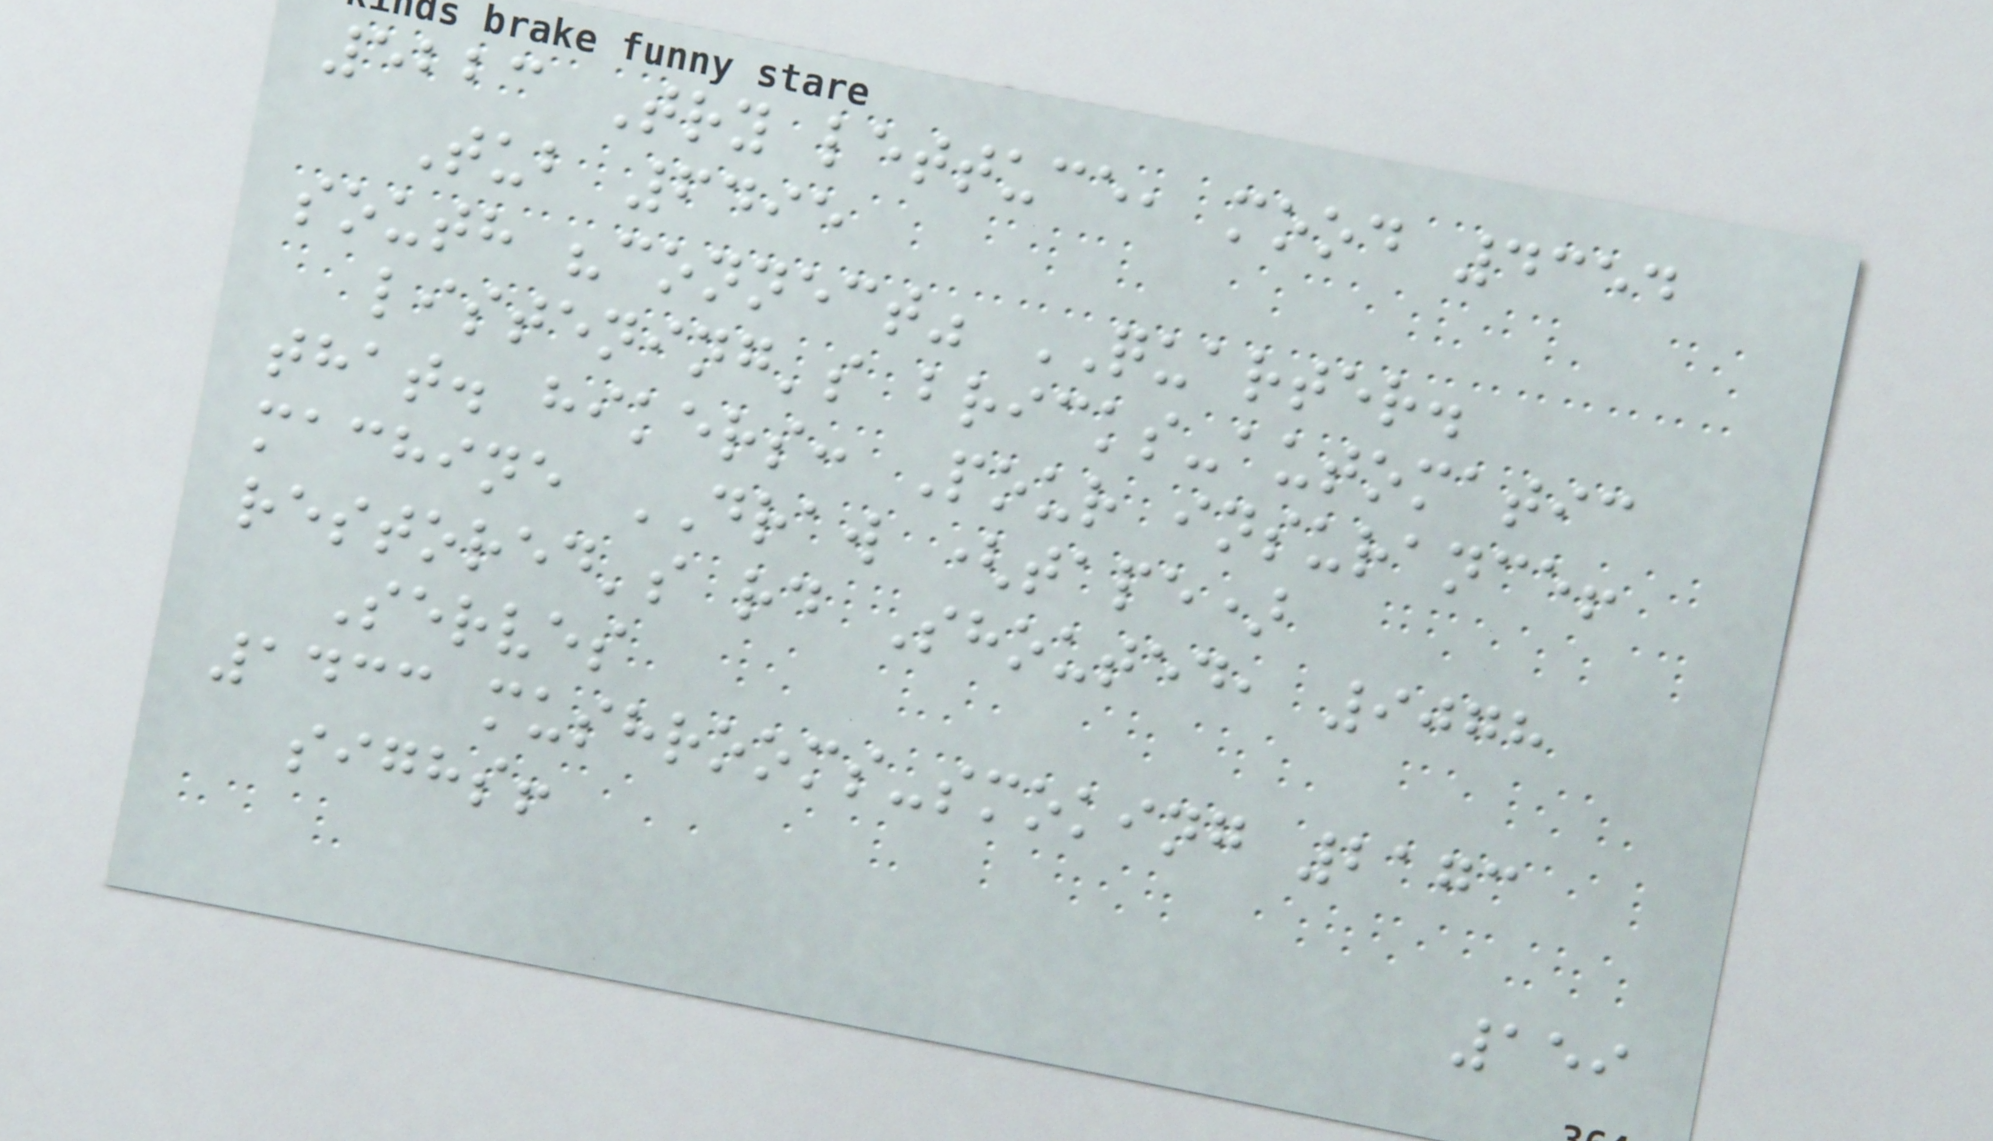5223 Try lettuce, mood 4354
Tub 6495
south "connect" QUARTER.
listening's bricks-automatic
that. hikers: Pour insurance!
machine DRAW (tape)
restored's rd Shouted, 9078
Serves
1433 mushrooms-smoking 2173
sighs!
159
